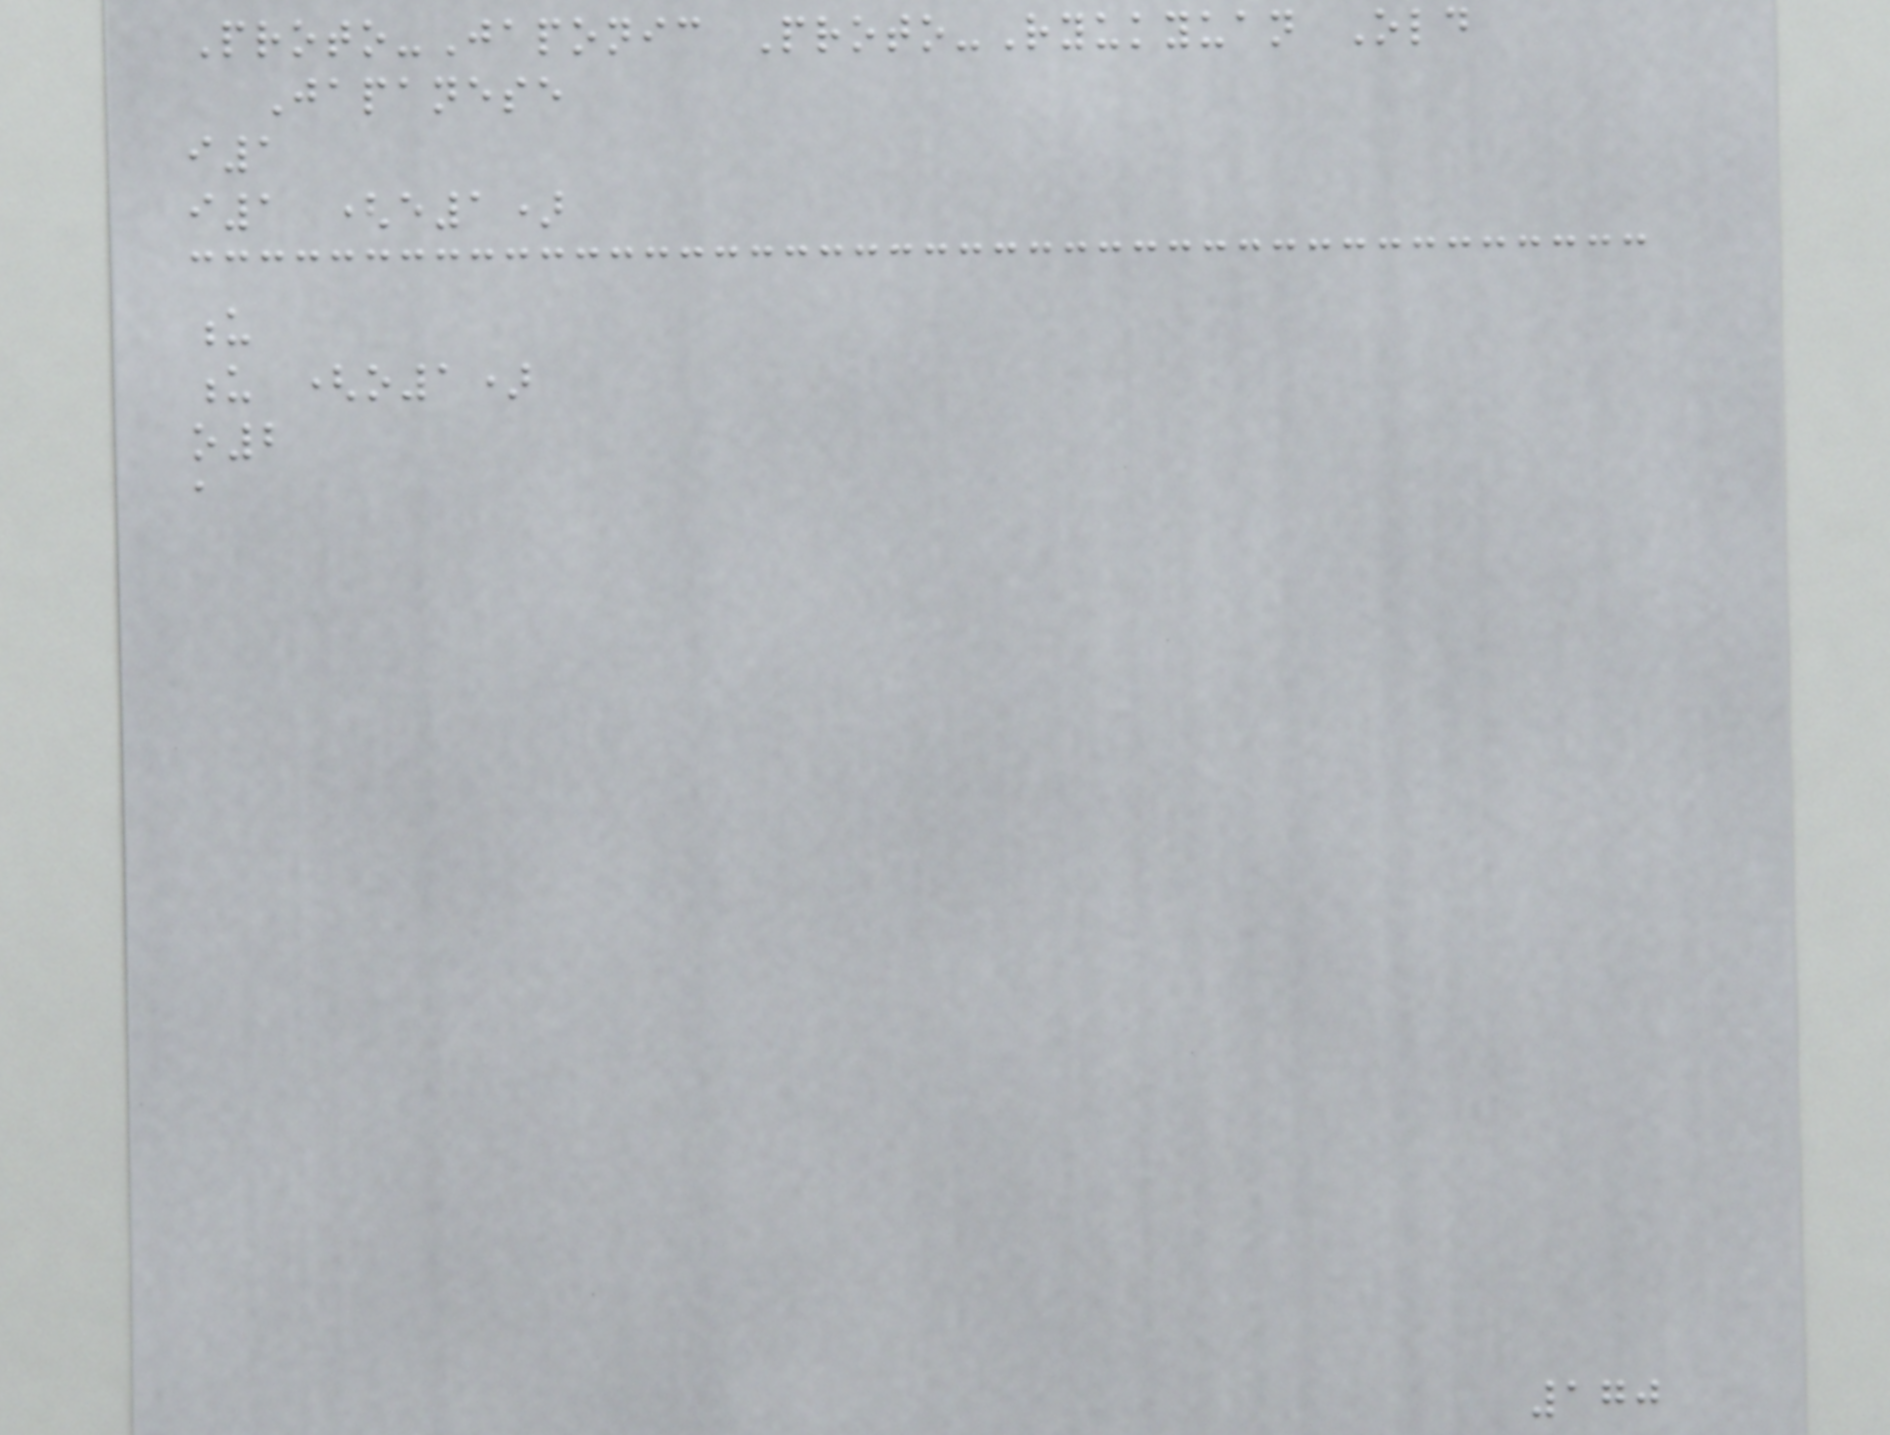Proto-Japonic Proto-Ryukyuan Old
Japanese
i1
i1 (e1)
u
u (o1)
o2
a
170
